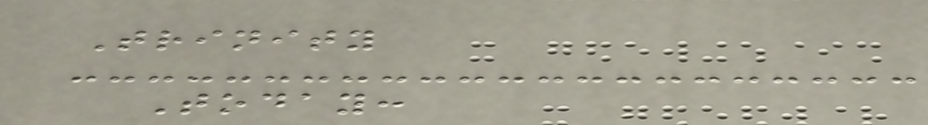Trinity
Today:
